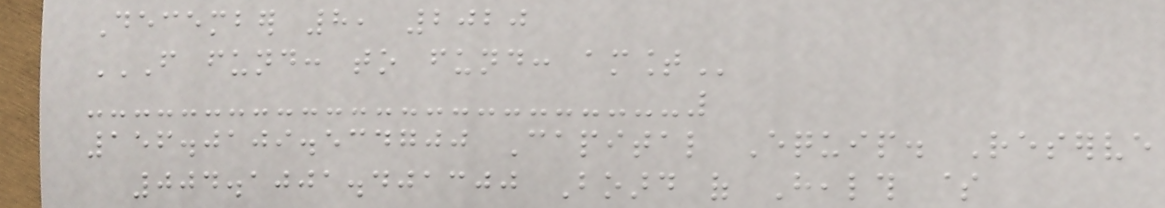December 8, 2020
FROM FUND: TO FUND: AMOUNT
156.0109.534700 Capital Equip. Reserve
004.1001.401300 Board of Health $
